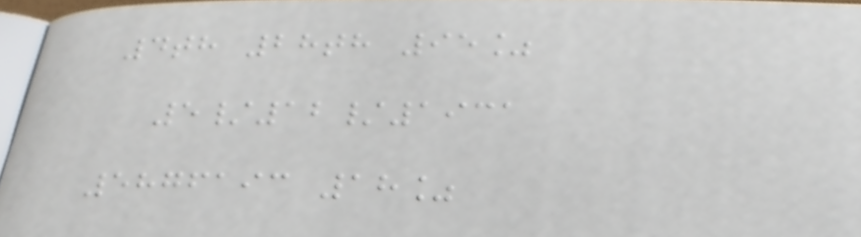4th 28th 95%
5/12/1931
5876193 18%
